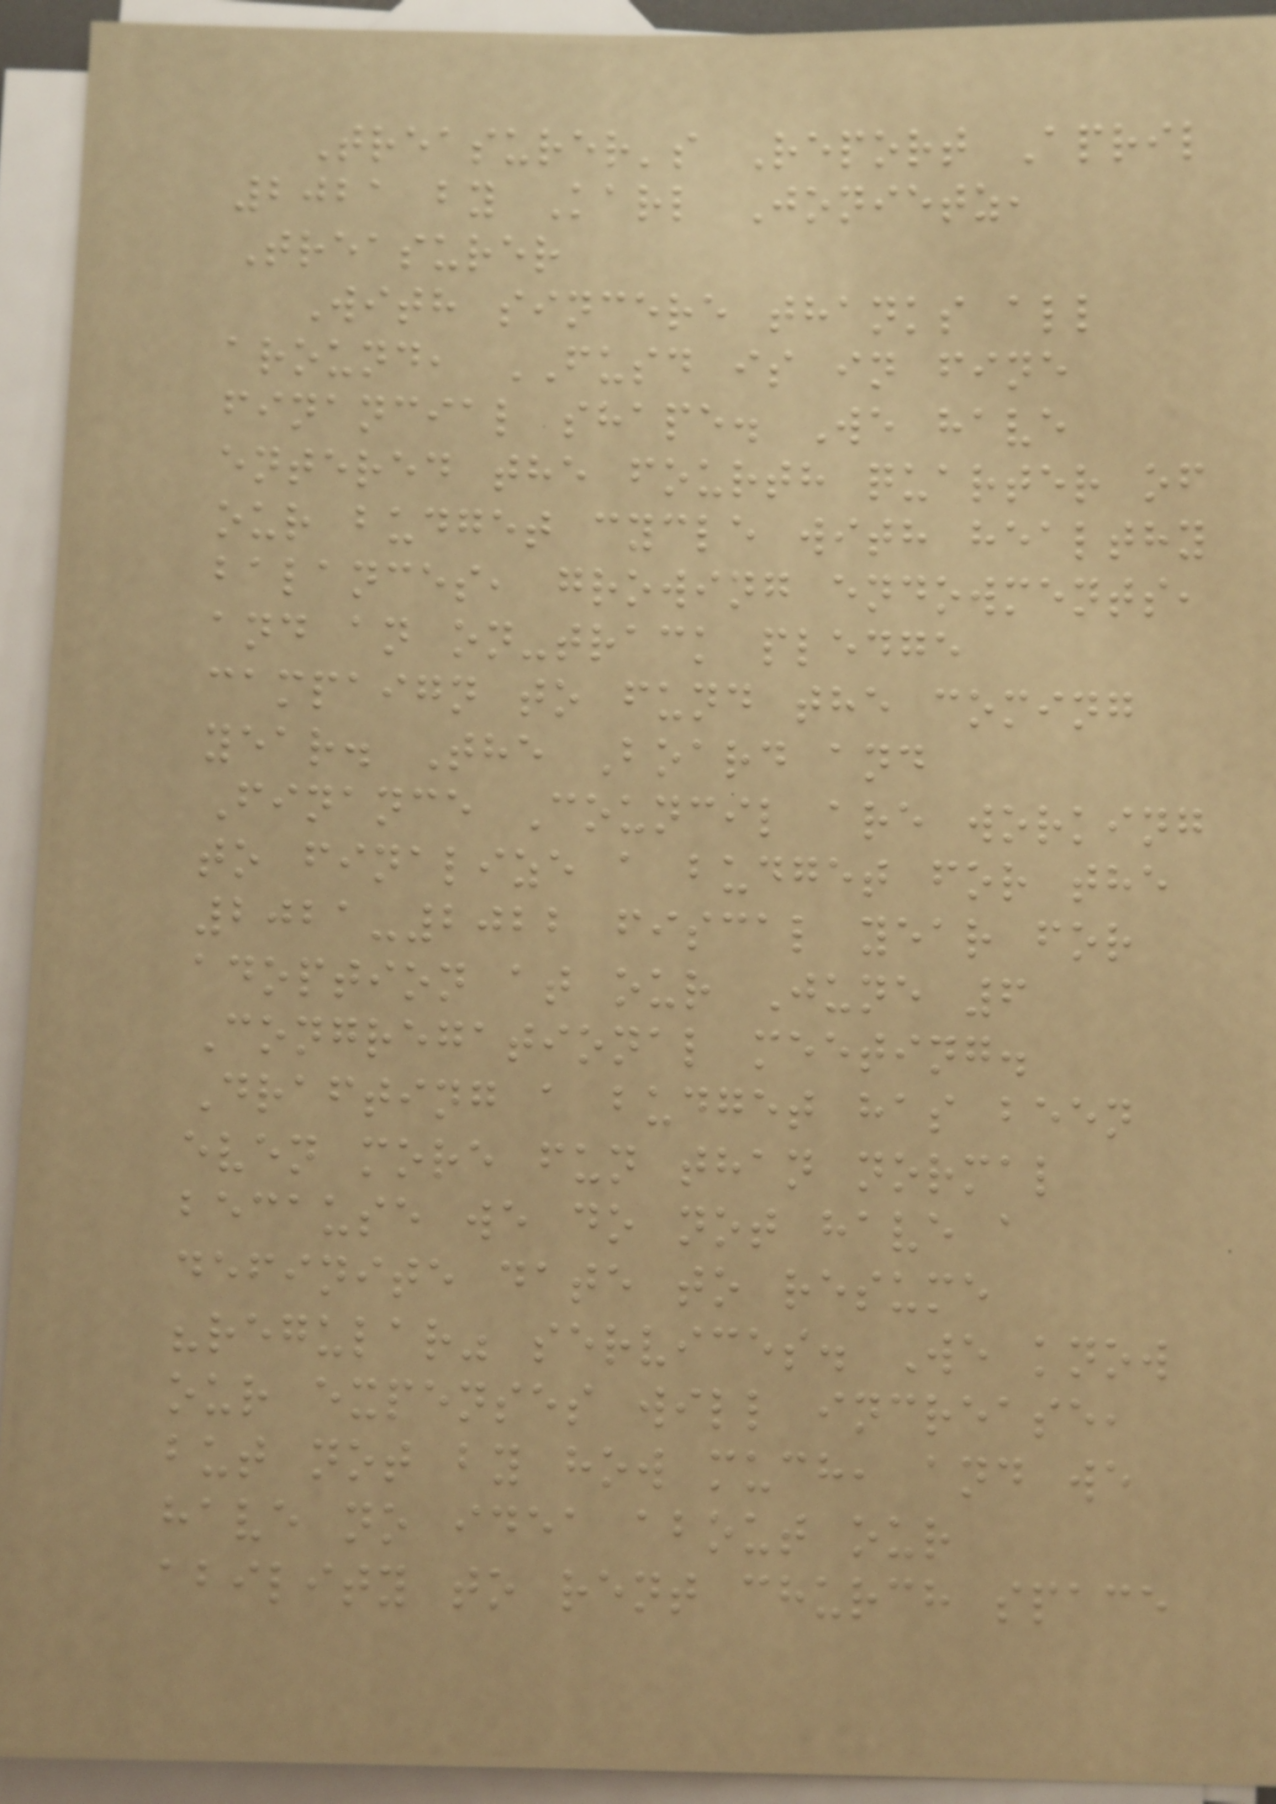Treasurer's Report April
2021 by Karl Jonietz,
Treasurer
With sincere thanks all
around, FUSD is in fine
financial shape. We have
entered the fourth quarter of
our budget cycle with healthy
balances, growing endowments,
and an on-track pledge
campaign to fund the coming
year. The Board and
Finance Council are working
to finalize a budget for the
2021-2022 fiscal year for
adoption at our June 6
Congregational meeting.
Drafting a budget has been
even more fun than normal
because we do not have a
definite date to resume
"regular" services. We know
our expenses will increase,
but not by how much, and we
have no idea about our
ability to rent church space
